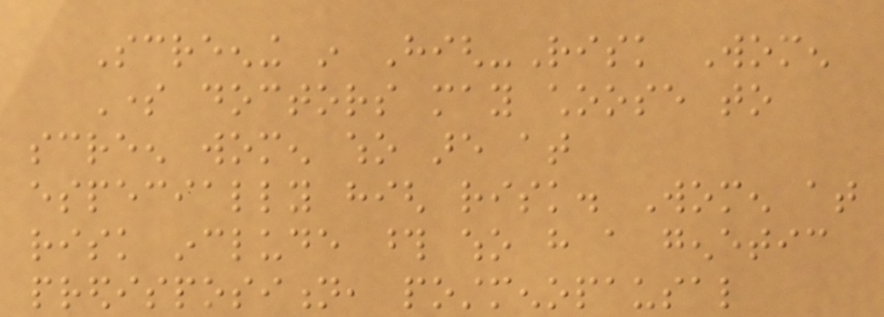Screening in High-Risk Women
Some doctors may choose to
screen women who are at
especially high risk. Women at
risk include those who have a genetic
predisposition, postmenopausal
